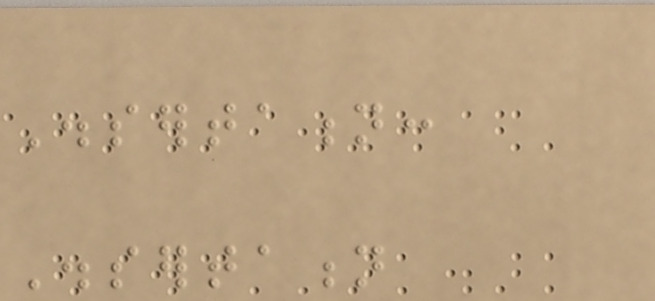Dissertation:
Dissertation
